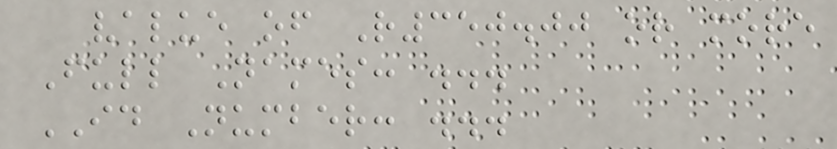value of R350.00 or more
Full Names: ...
ID Number: ...
